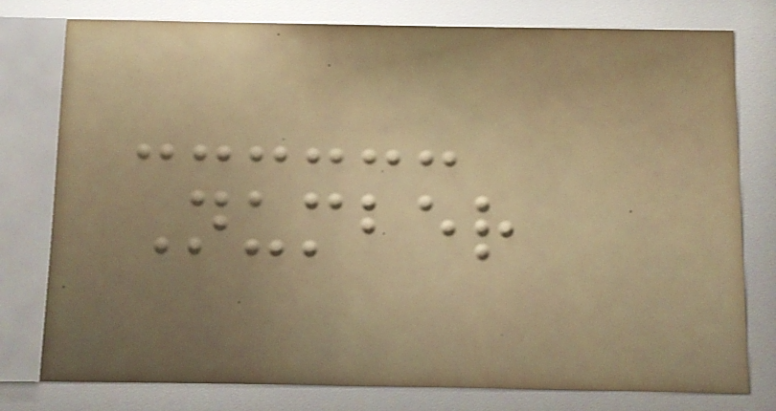Number
